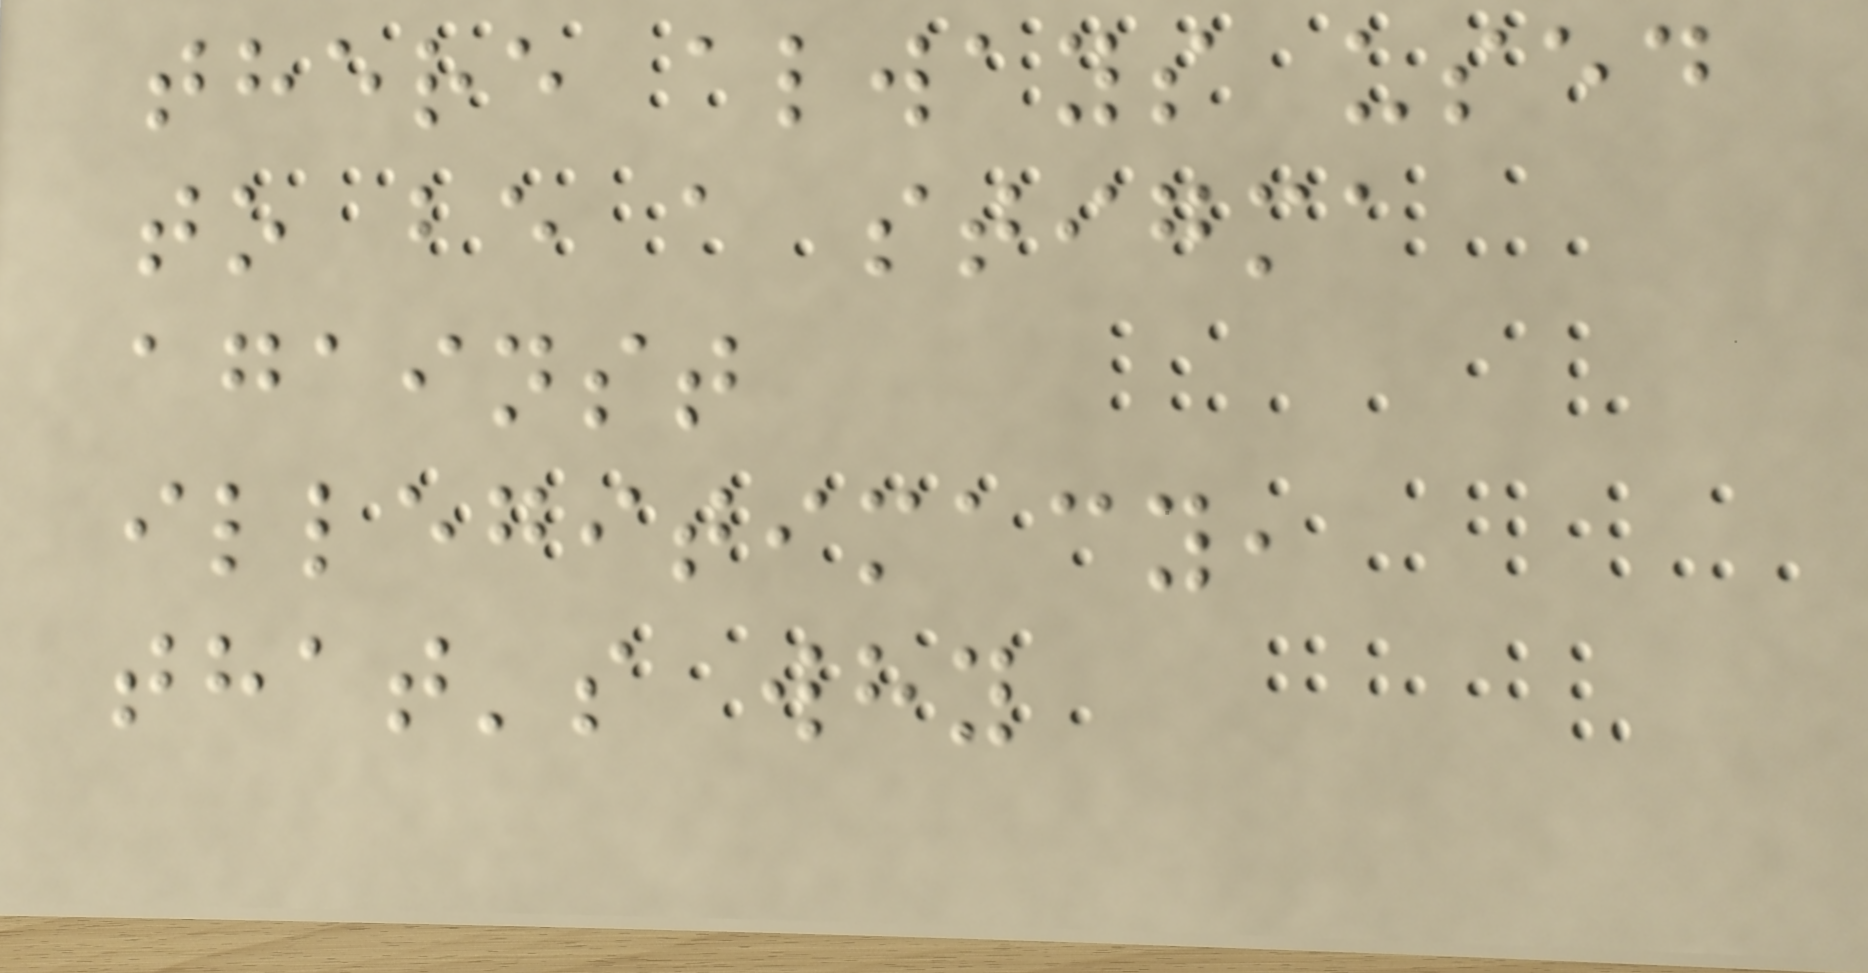there always used
to be a stigma
against
illegitimacy,
that's why
